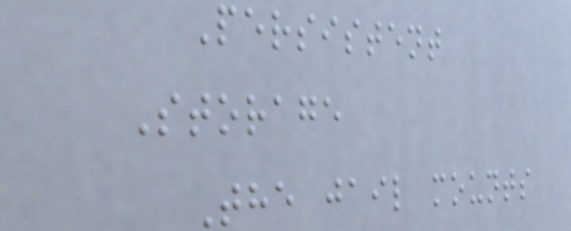Persistent
Storage
The jail mounts
